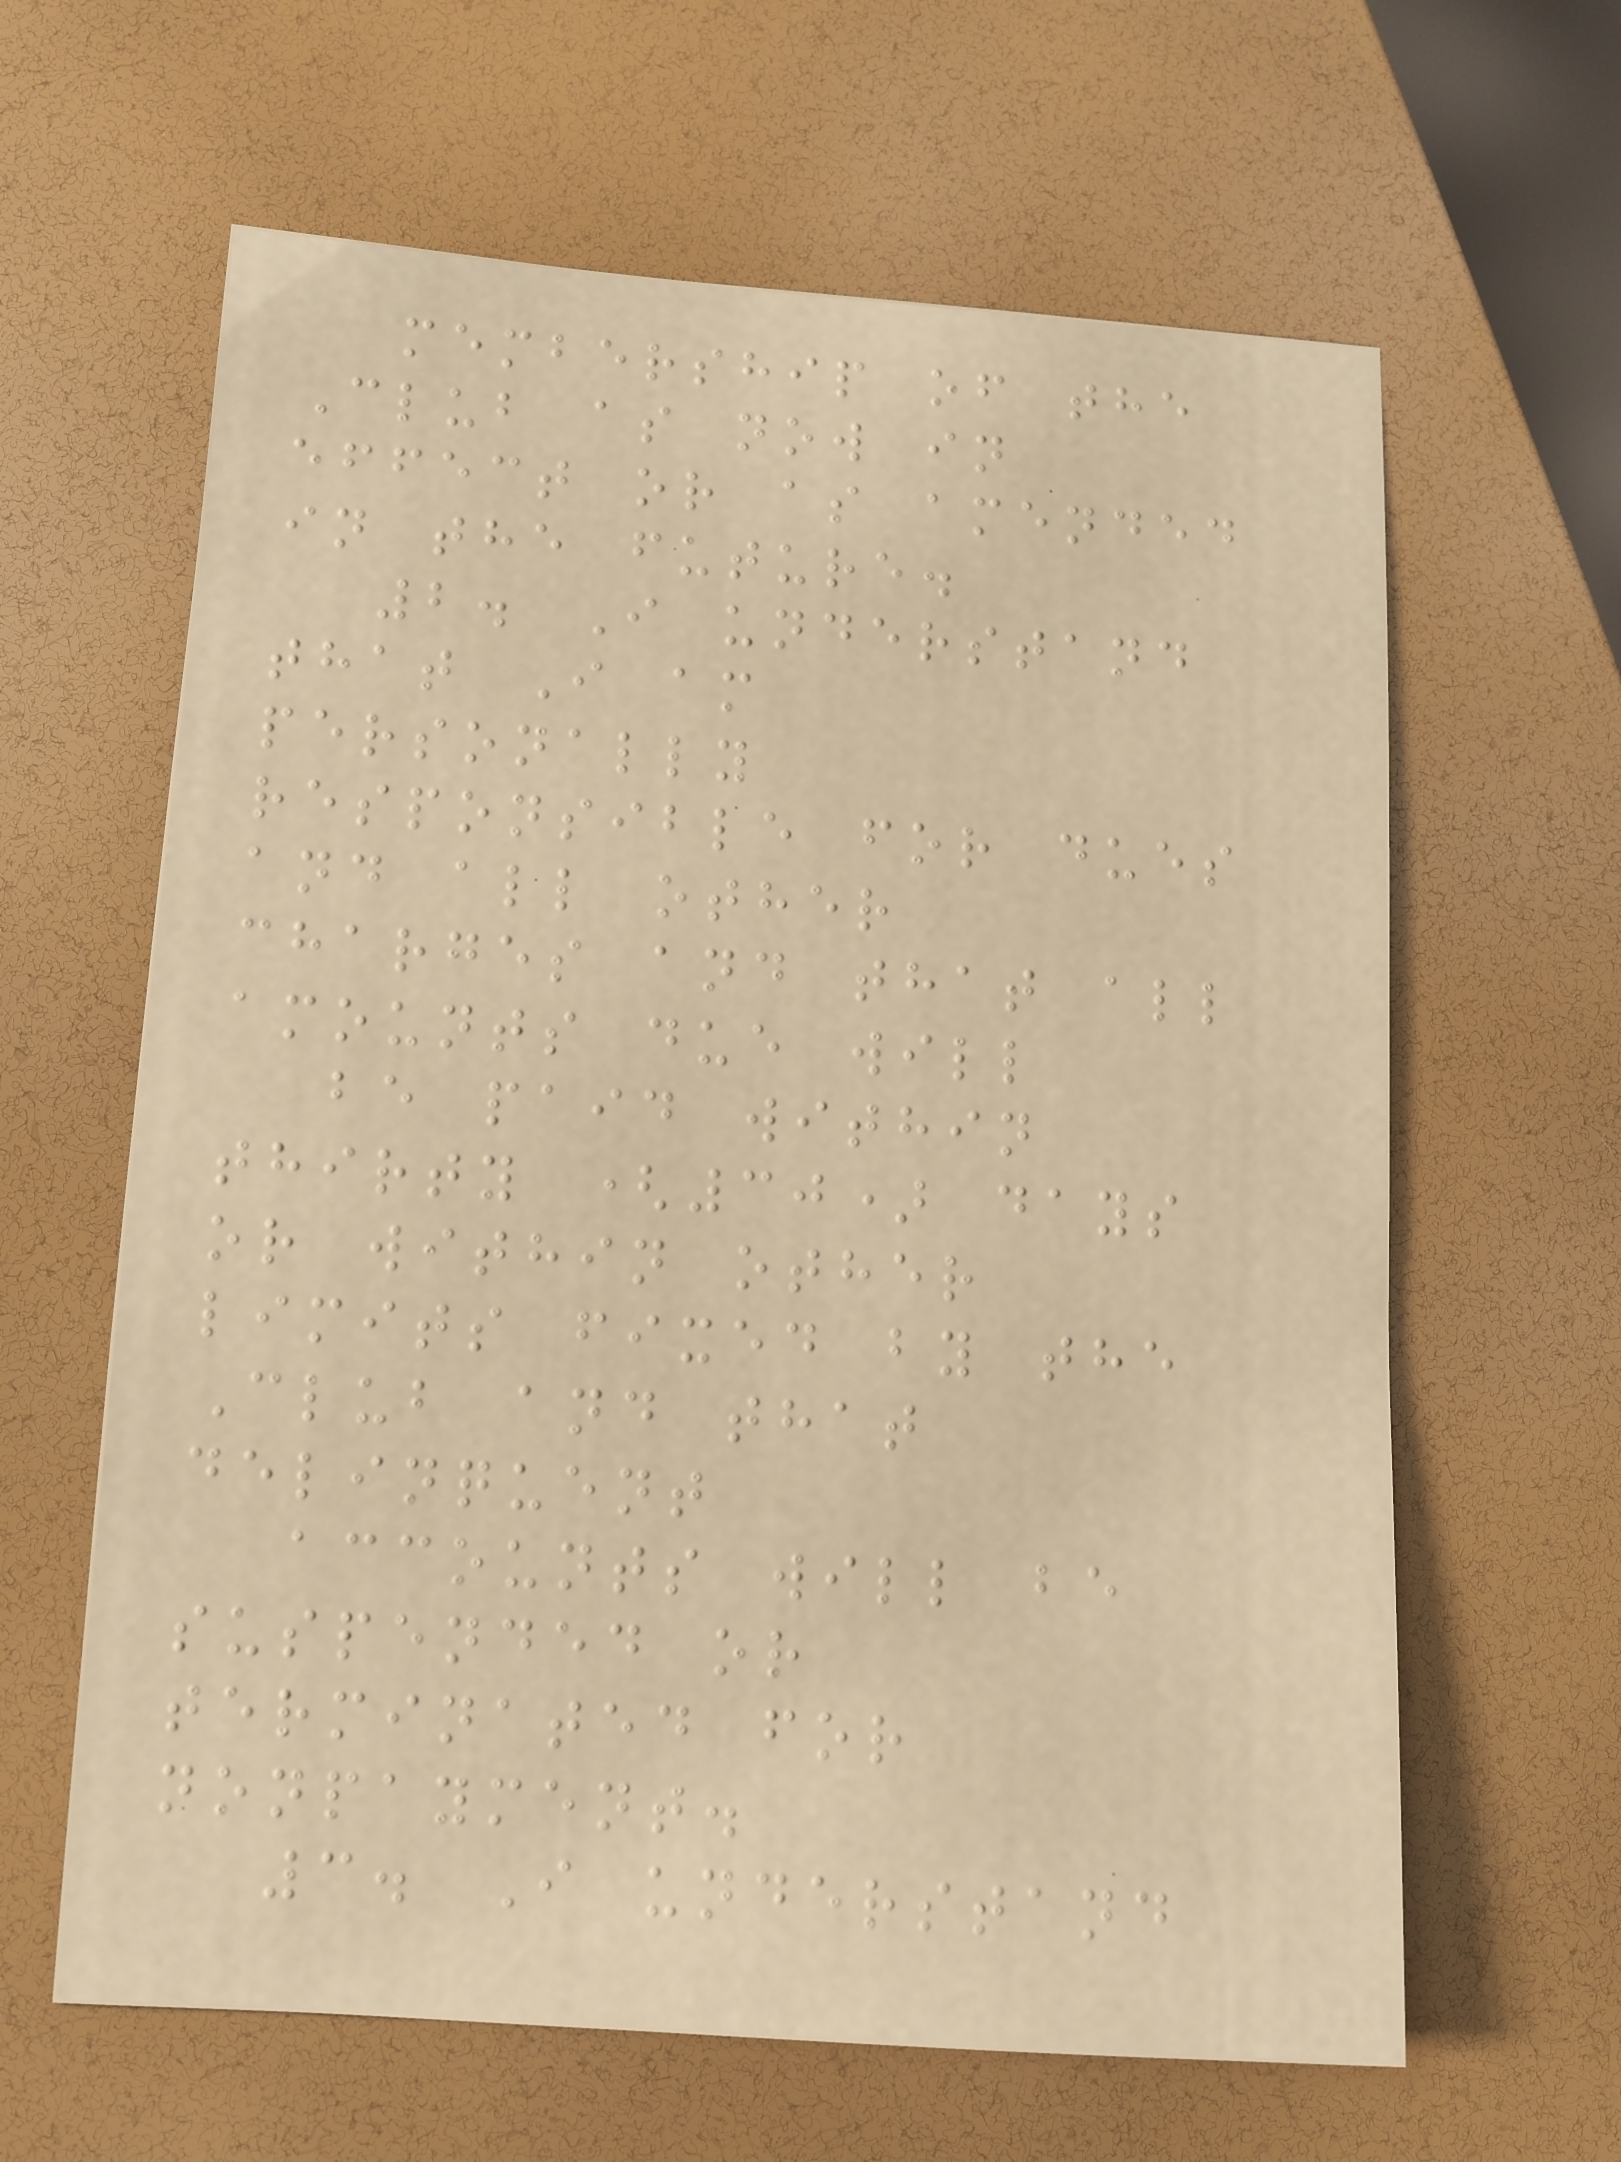membership of the
Club as now in
effect or as amended
in the future.
2. I understand
that I am
personally
responsible for dues
and all other
charges and that all
amounts due will
be paid within
thirty (30) days
or within other
limits fixed by the
Club and that
delinquent
accounts will be
suspended or
terminated for
nonpayment.
3. I understand
